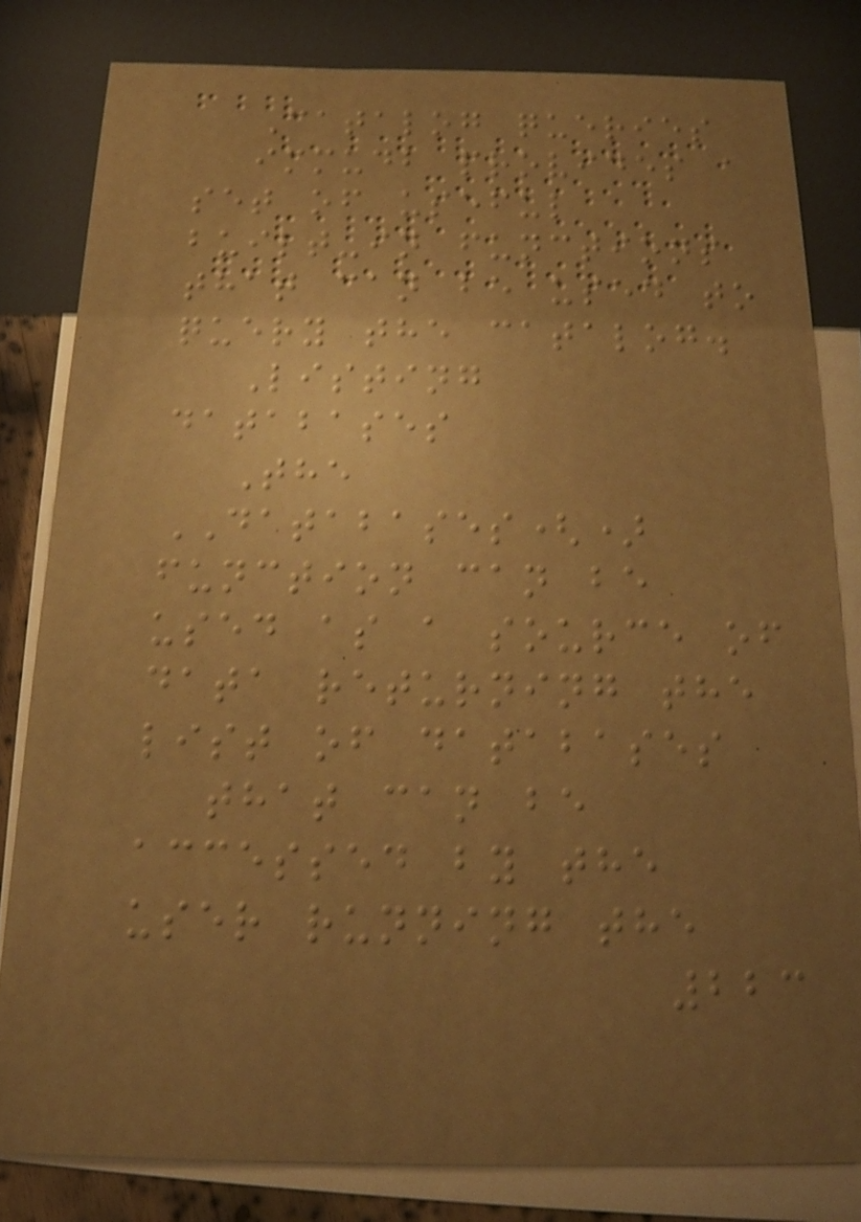Catalog queries
immudb provides a
set of useful
built-in functions
that can be used to
query the catalog.
Listing
databases
The
DATABASES()
function can be
used as a source of
data returning the
list of databases
that can be
accessed by the
user running the
223
